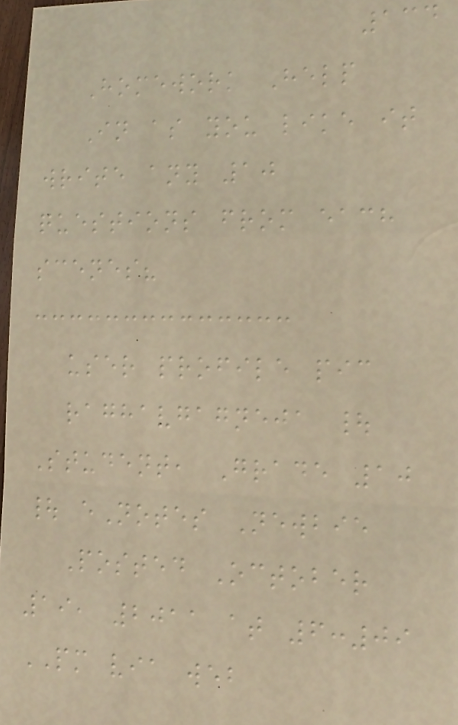134
Homework Help
In as you like it
write any 10
questions from each
scenes?
user profile pic
raghavgagneja |
Student, Grade 10
| eNotes Newbie
Posted October
19, 2011 at 6:09
PM via web
